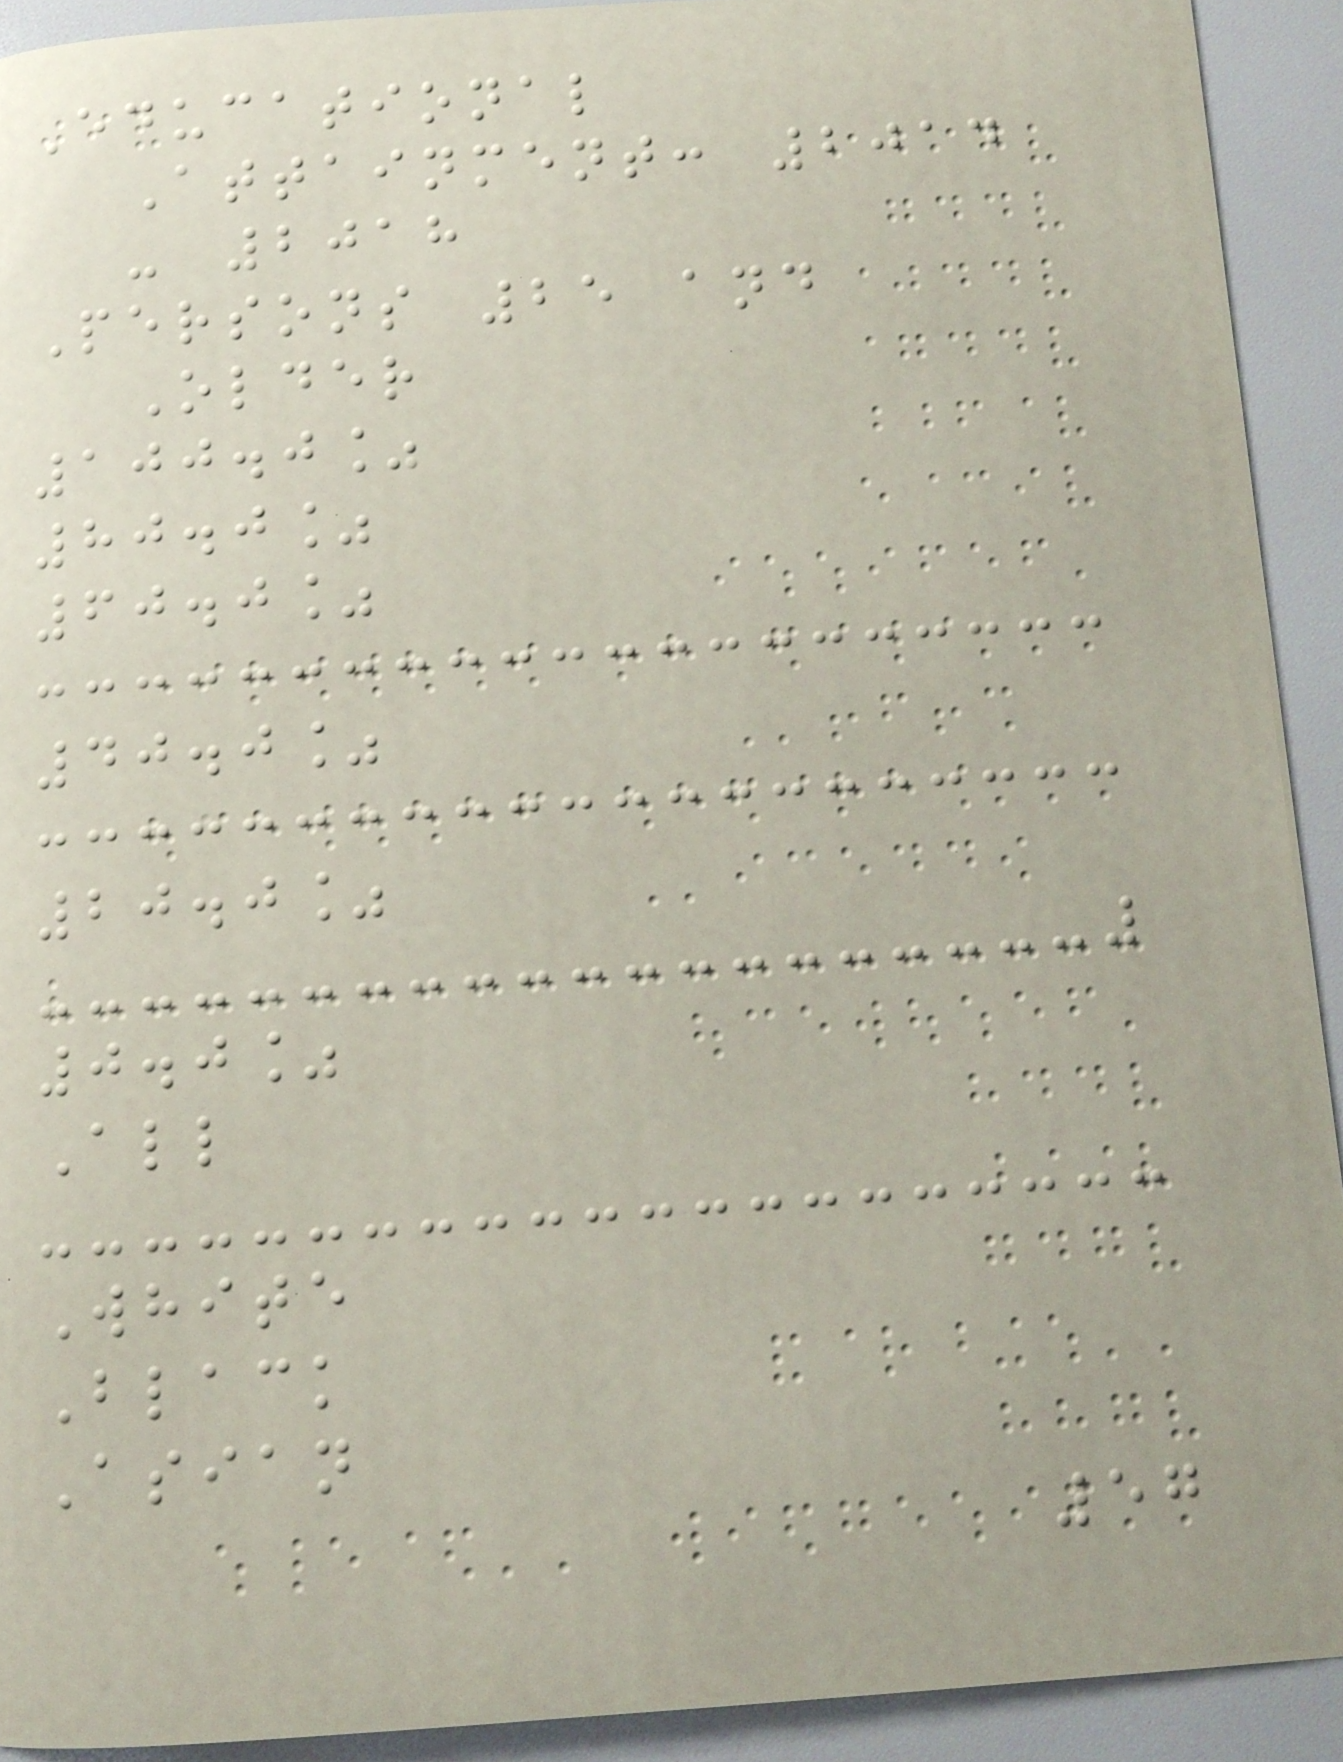Educational
Attainment: 2014
- 2018
Persons 25 and
Older
100.0%
80.0%
60.0%
40.0%
20.0%
0.0%
All
White
Black
Asian
57
